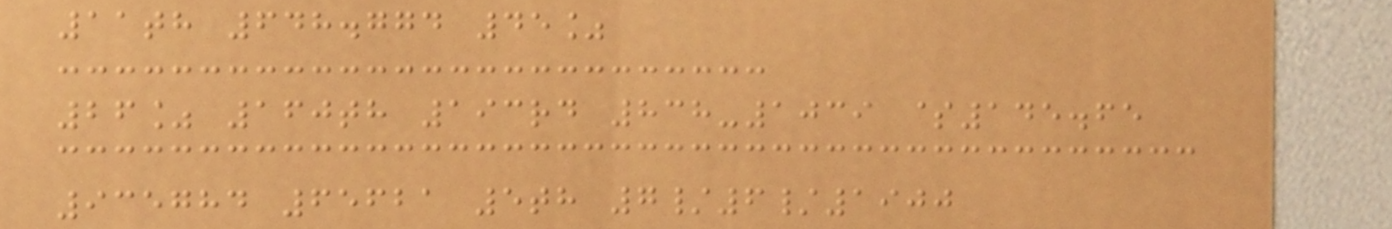11th 648.774 45%
26% 160th 193rd 838-1039 $145.65
935784 65621 5th 7/6/1900
